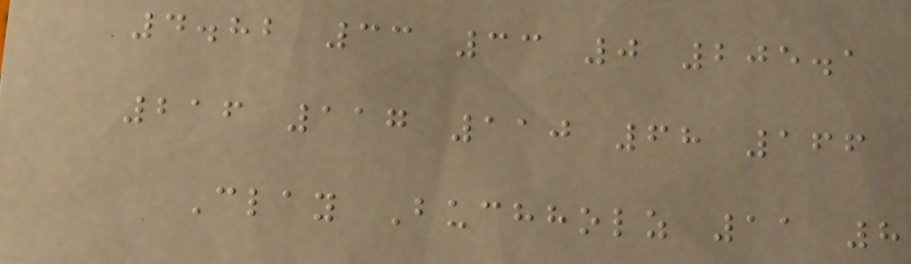4.82 33 33 0 205.1
216 117 110 68 166
Clay Buchholz 11 8
